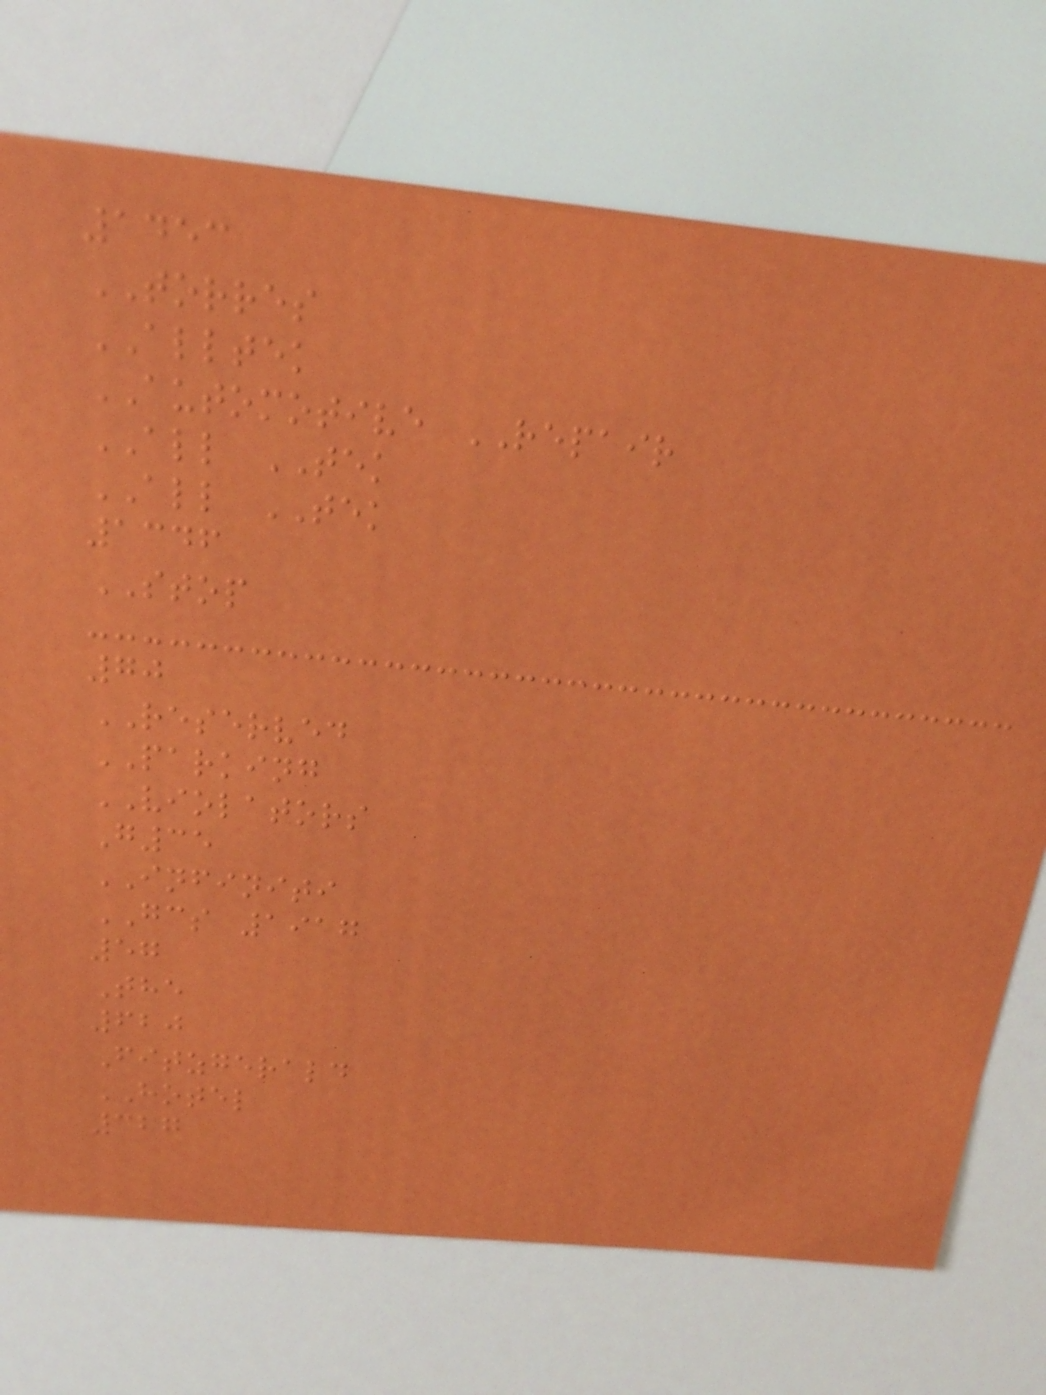1453
TORRES
ALLTEK
AUTOMOTIVE REPAIR
ALL TEK
ALL TEK
1346
STOP
70
RESERVED
PARKING
VIOLATORS
G35
INFINITI
GCS 1917
57
The
620
Fitzgerald
HOTEL
327
